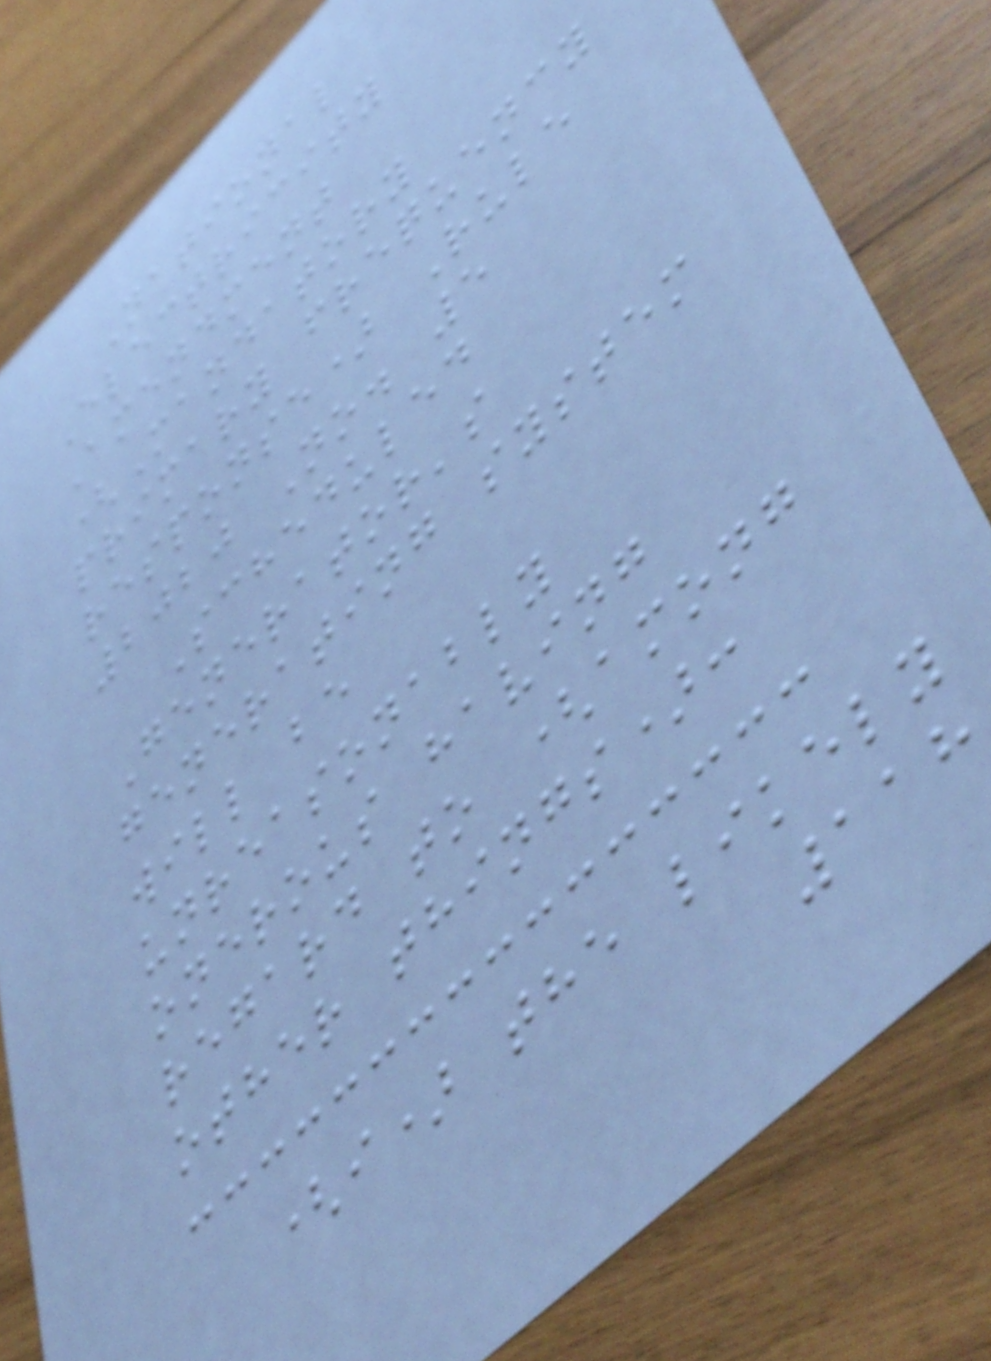National
Electricity
Amendment
(Mandatory
primary frequency
response) Rule
2020 No. 5
Scheduled
Generator's
generating system
will be
unreasonably
onerous having
regard to (among
other things):
(i) the likely
118
